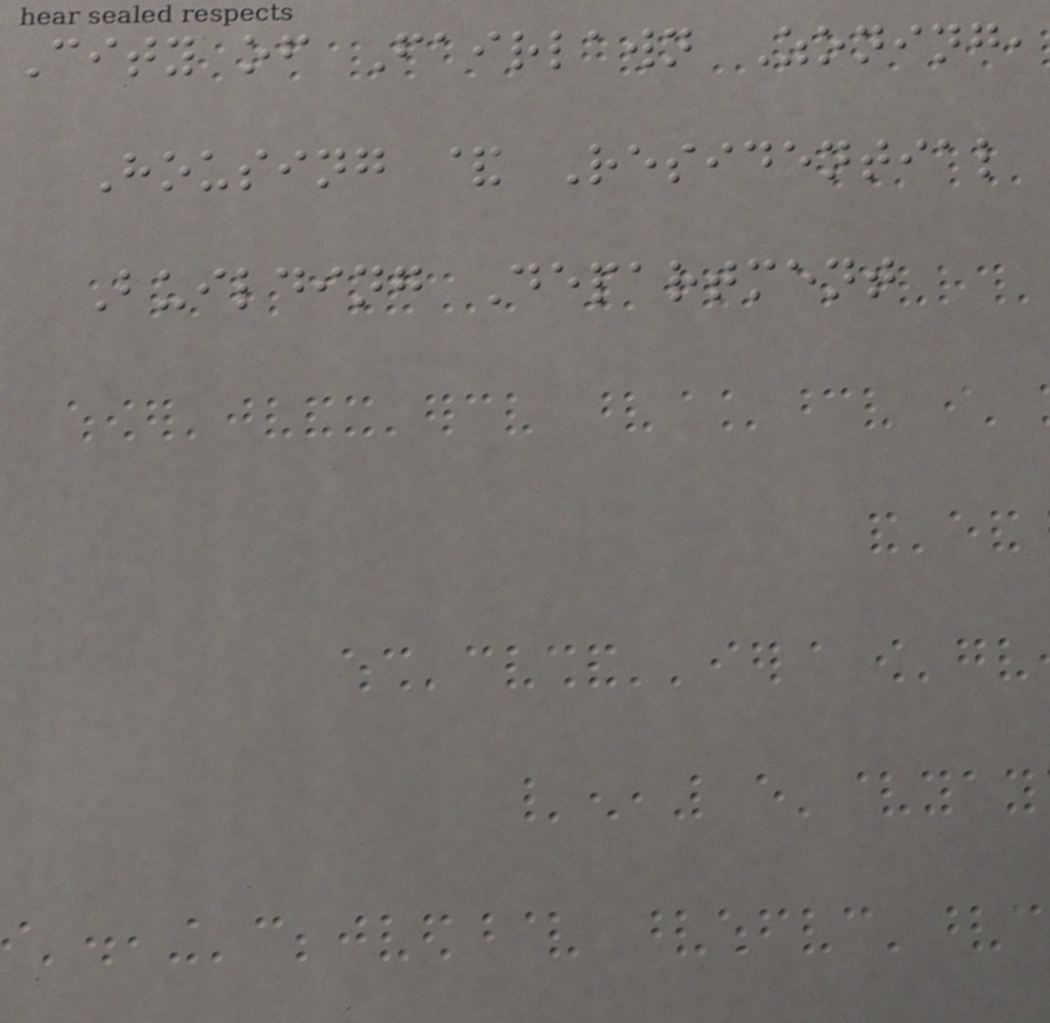City of Fairlawn Zoning,
Housing & Residential
Building Department
